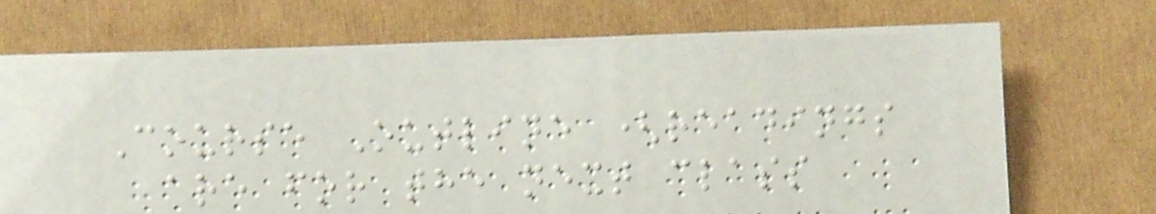Course Outline (readings
are for the next class
